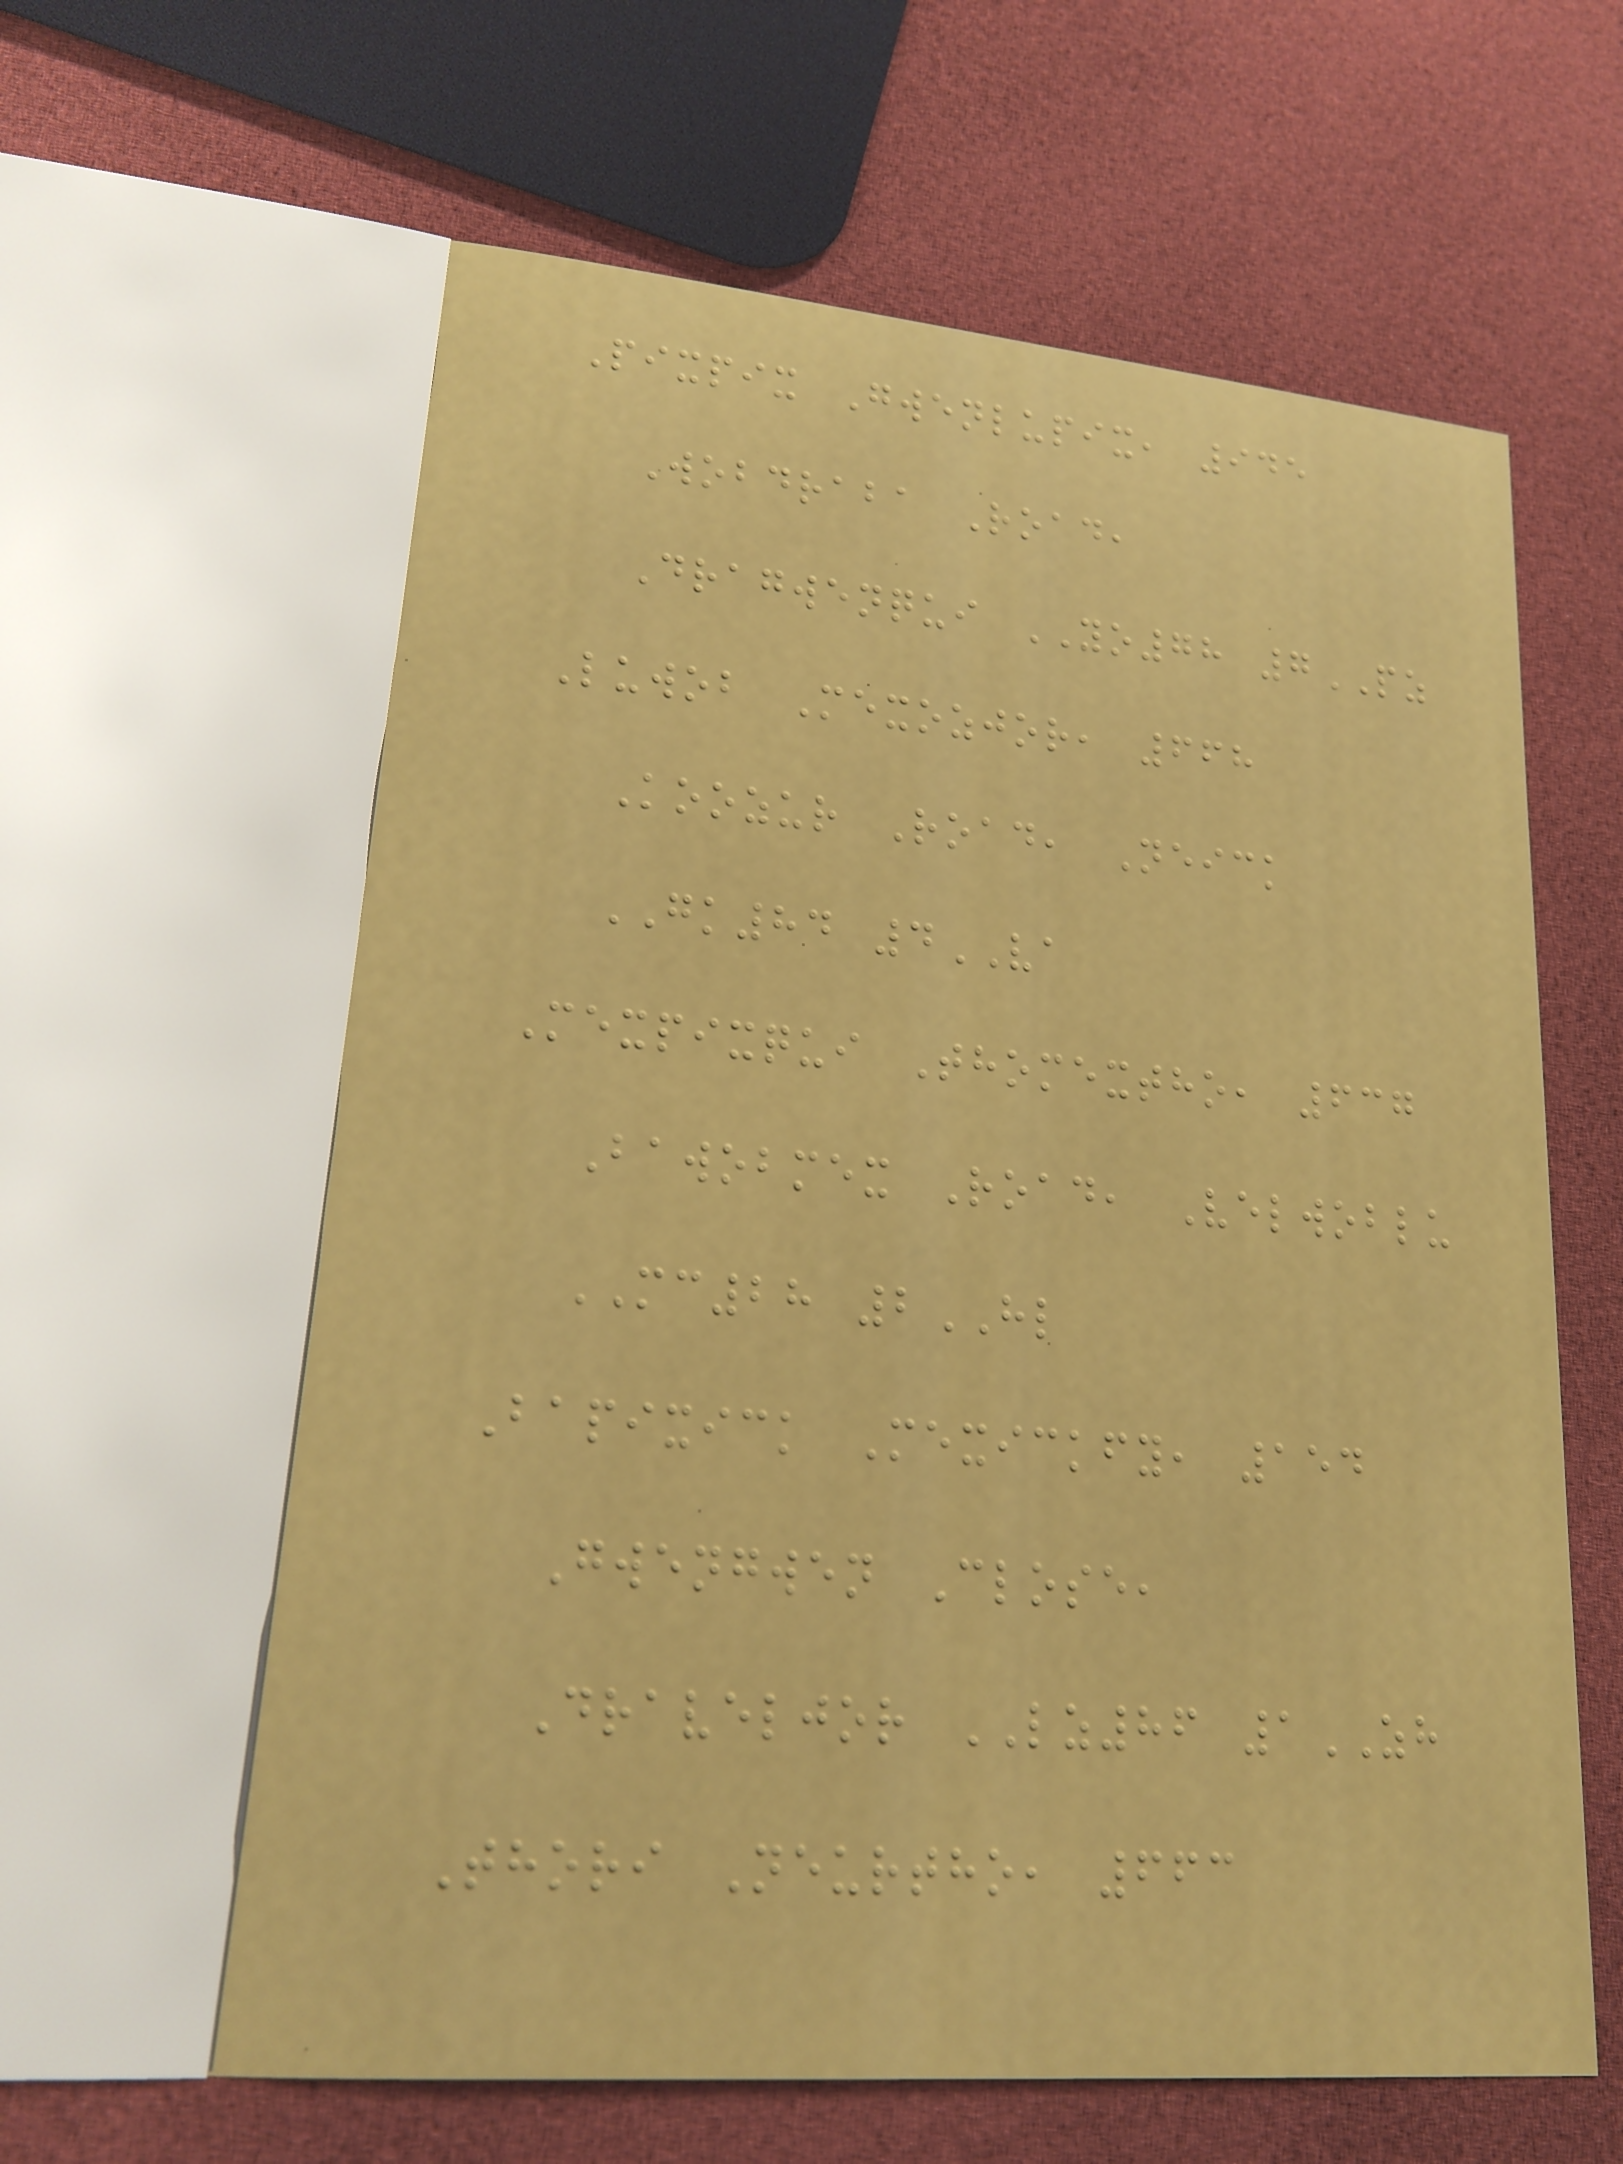Pixpix Gwenlupix, 945
Wobdraba Road,
Dragwenqui YO78 7PZ
Luwob Mexozjor, 668
Koozur Road, Neick
GK84 4VA
Mexpixqui Thomextho, 637
Bawobmex Road, Velwoblu
MC28 2HL
Bapixick Mexickfy, 154
Gwengwen Close,
Draveljor LZ86 1ZH
Thori Neurtho, 663
